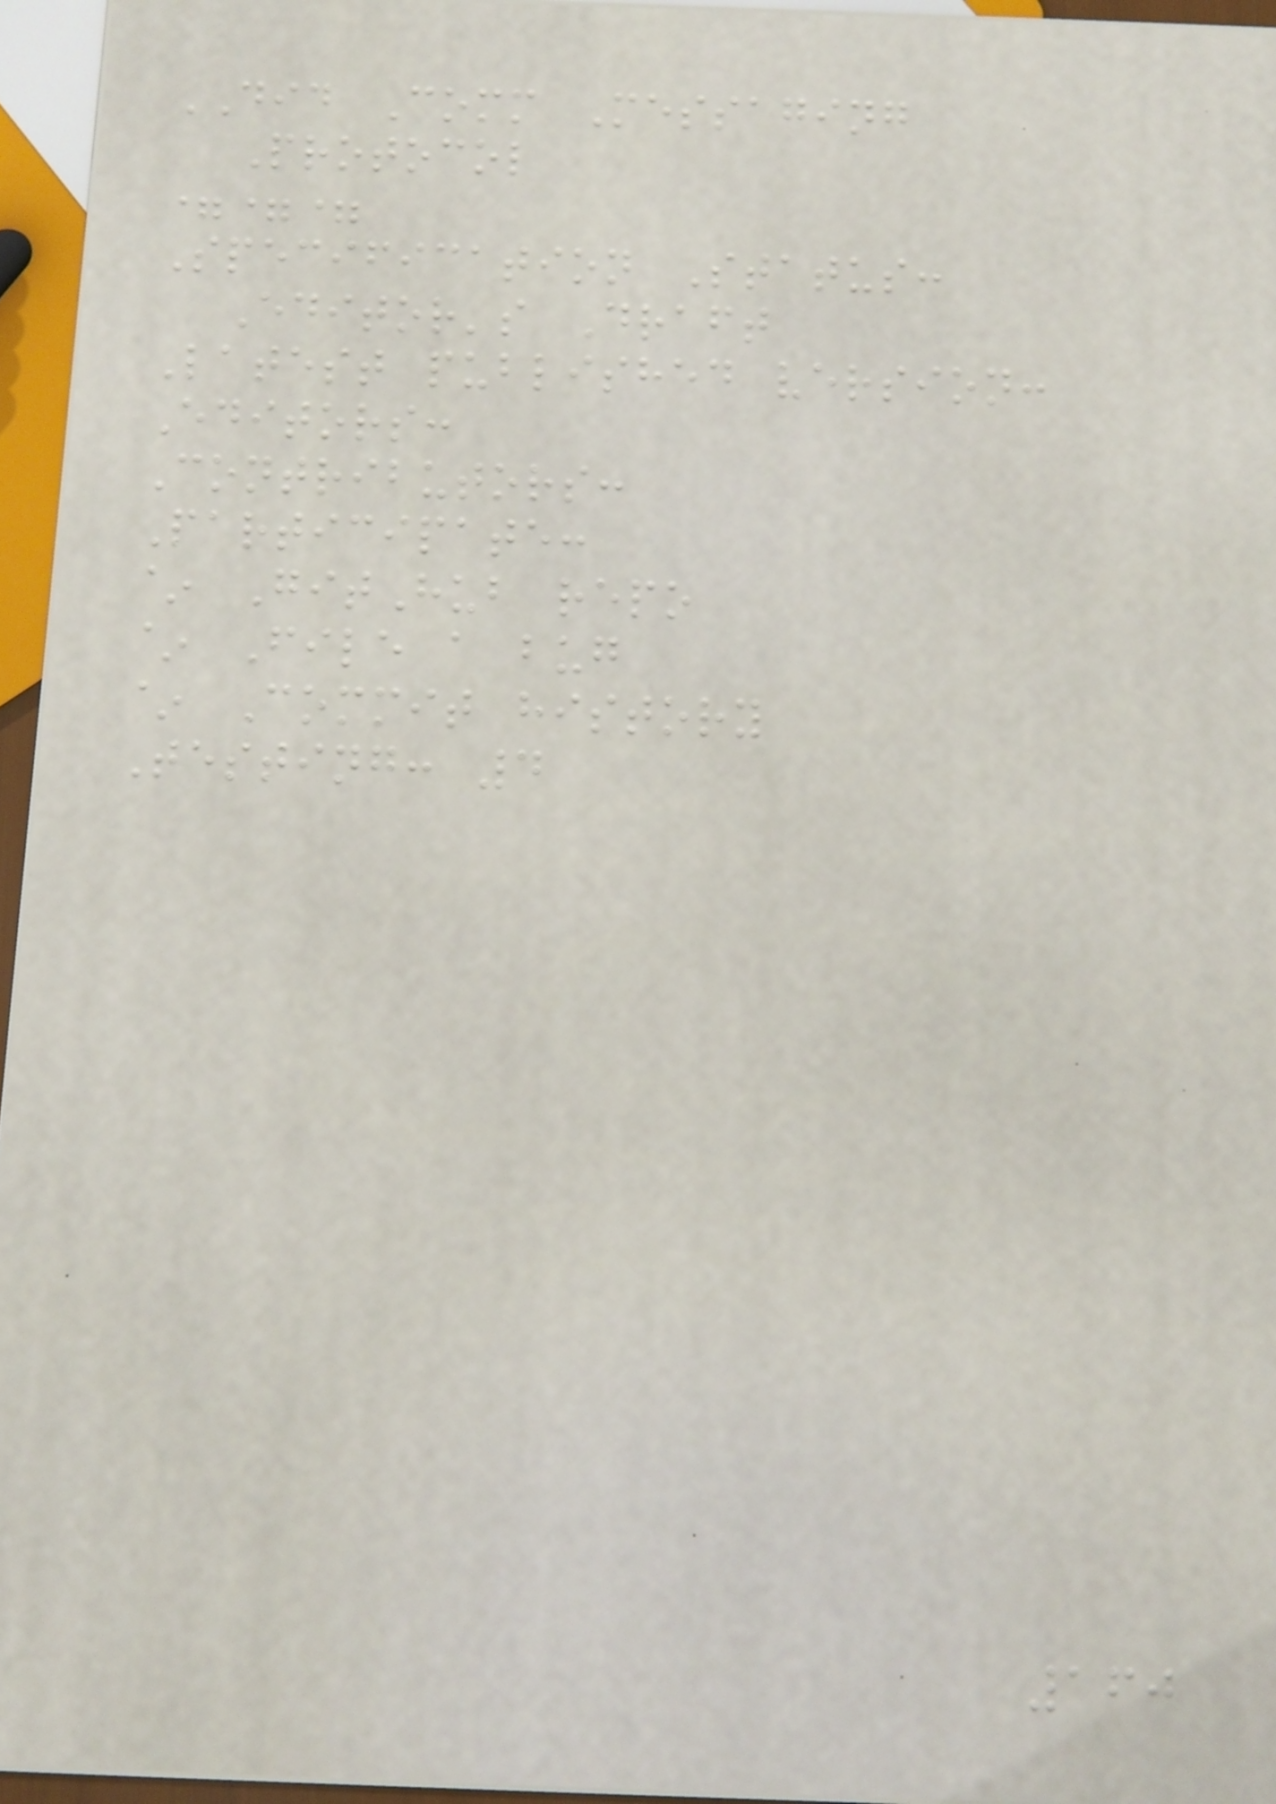DID Comm Messaging
Protocol
===
Specification Status:
Editor's Draft
Latest published version:
Editors:
Contributors:
Participate:
~ GitHub repo
~ File a bug
~ Commit history
Testing: 4
160
